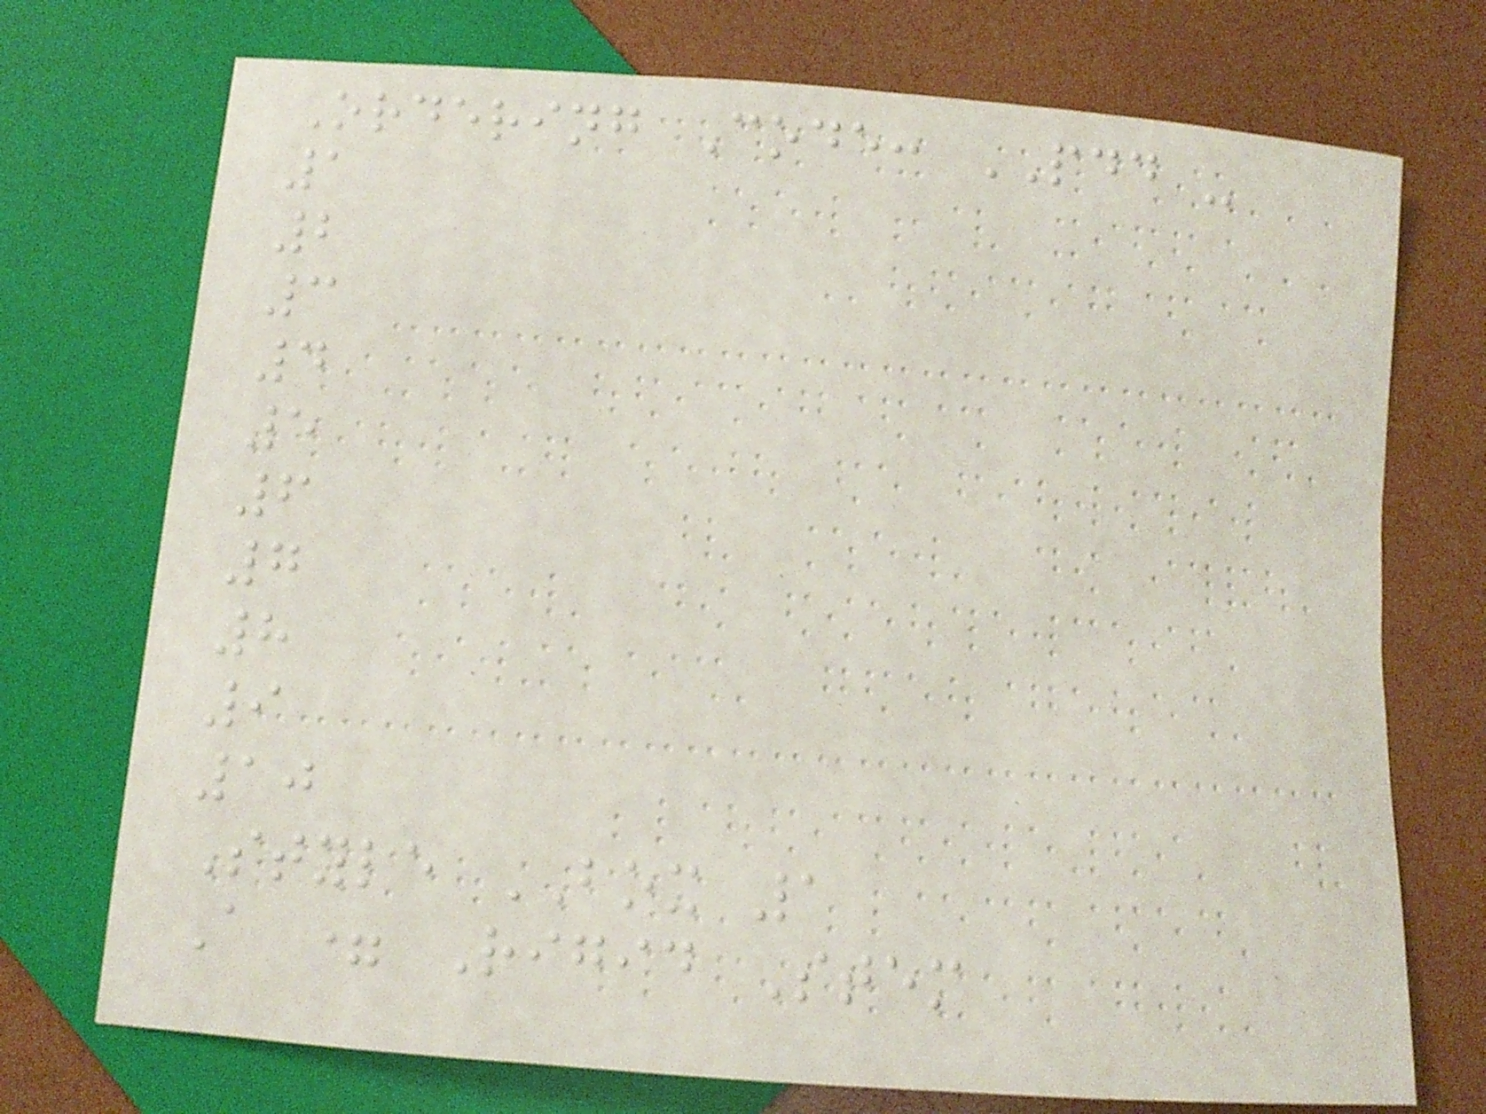Ordering Code: PDD -
1
2
3
4
5
6
7
8
9
10
Style BOX 1
A = Rigid Stem
